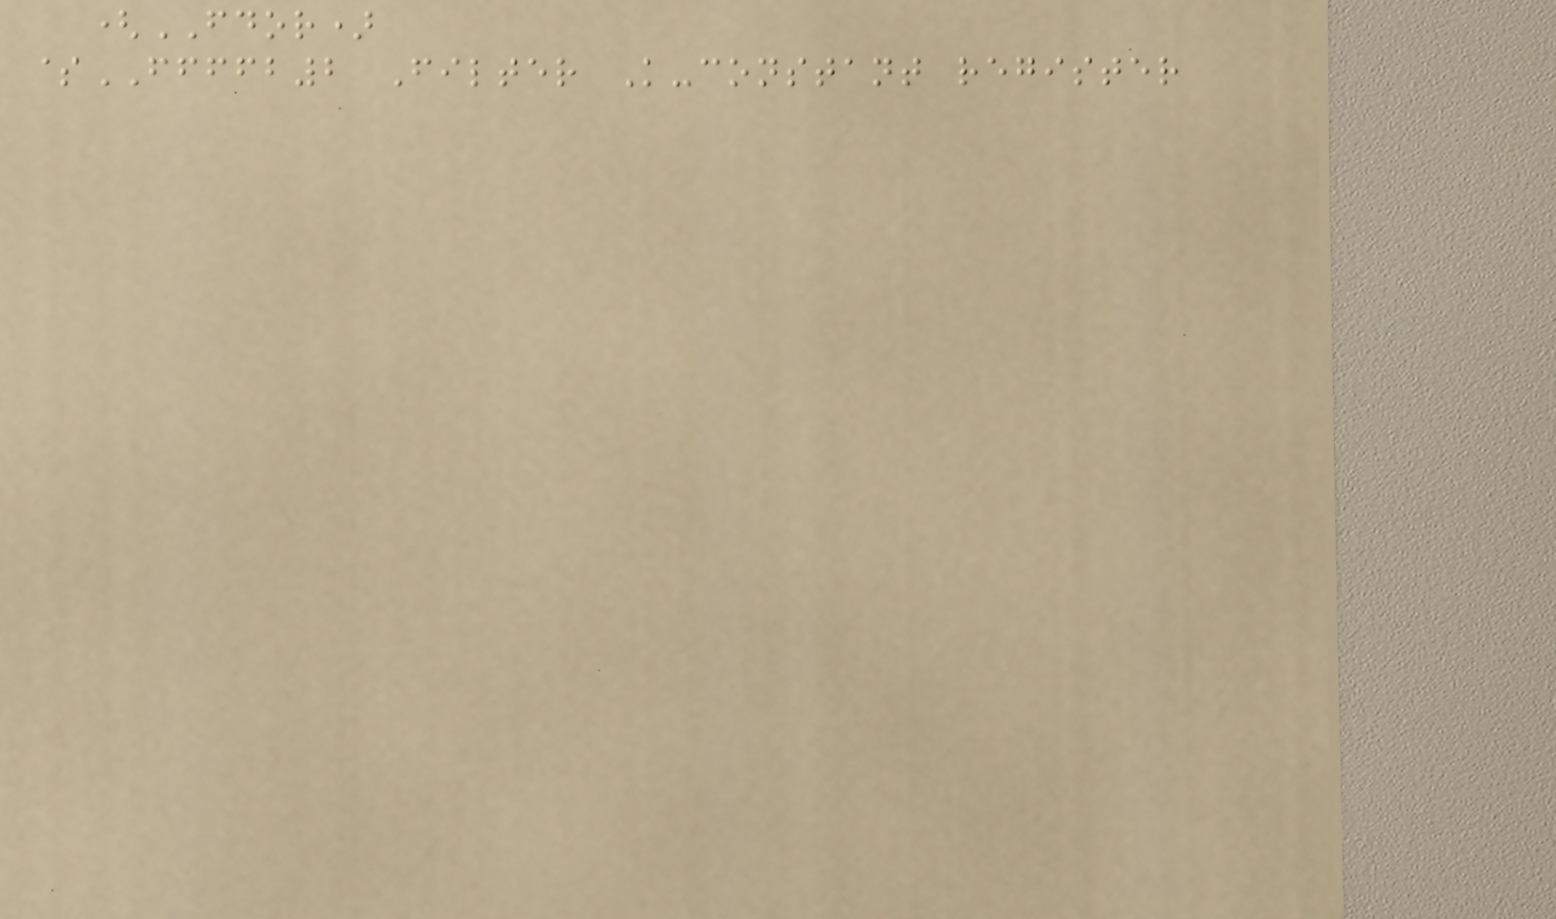(FDOR)
$FFFFB2 Filter K-constant register
